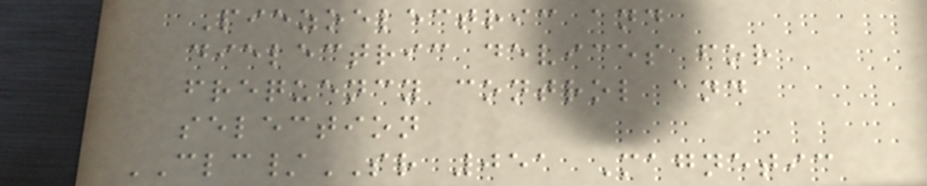Piezoelectric and
dielectric devices for
frequency control and
selection
CLC/SR 051 Magnetic
